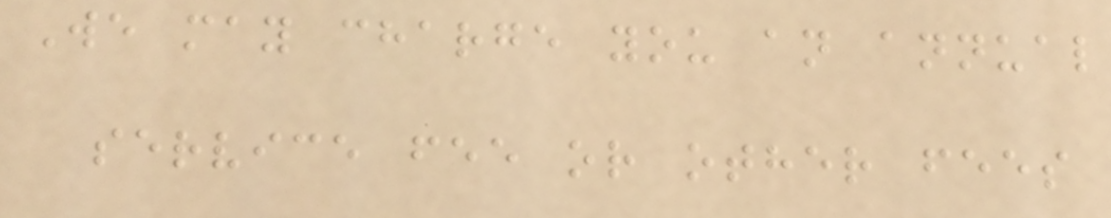We may charge you an annual
service fee or other fees
